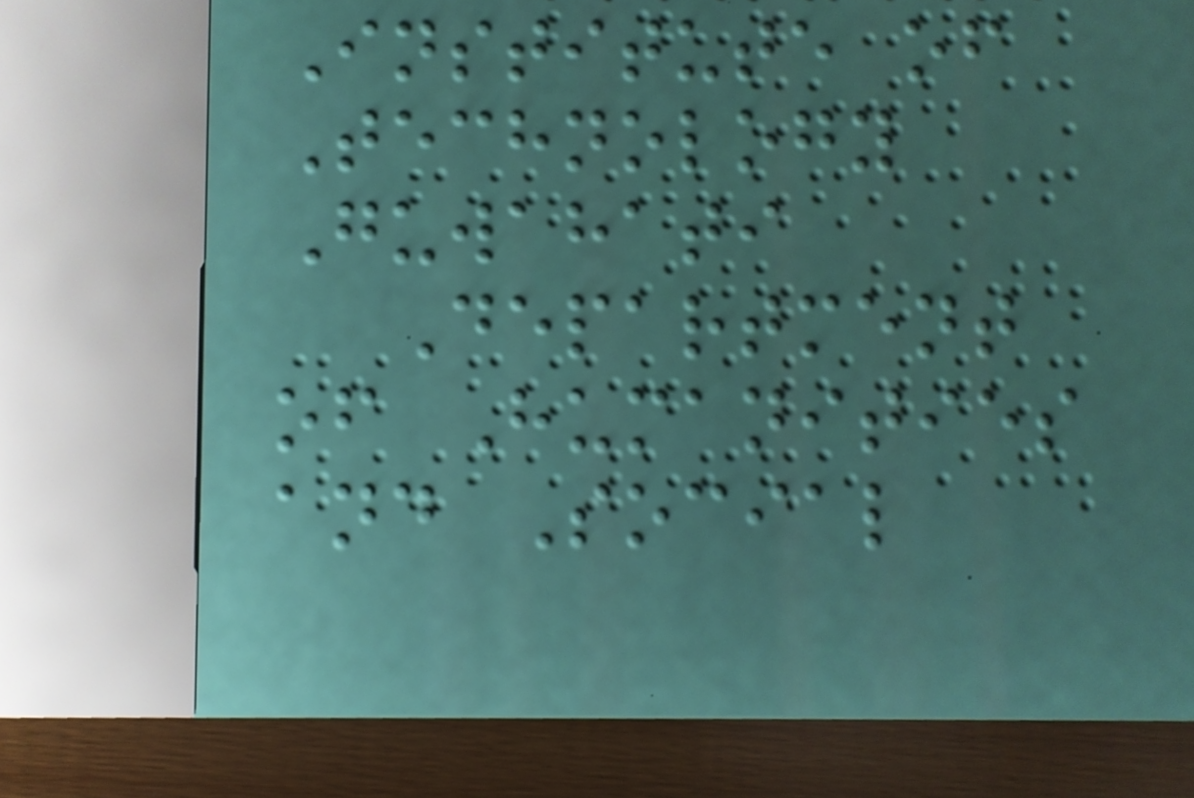Institute of
Technology
Guwahati
Department
of Humanities
and Social
